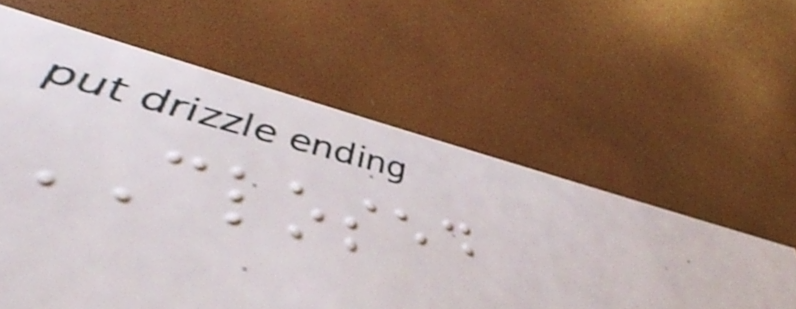CLOSED
